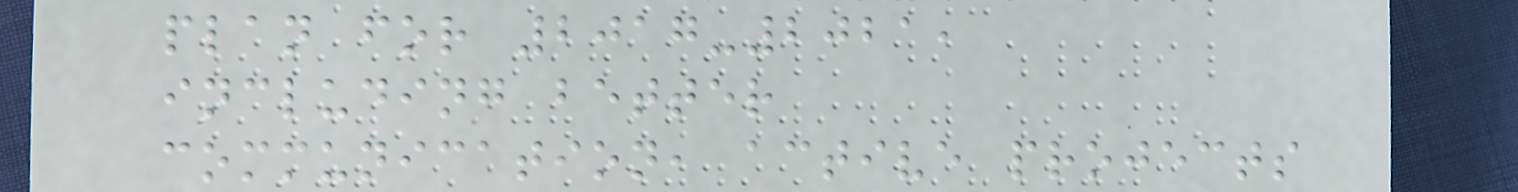plan for 2017-2021,
including better
communication, active projects
